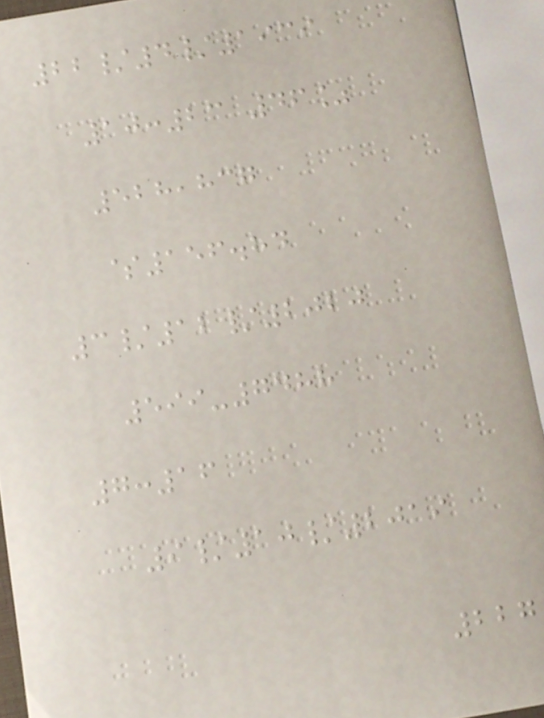22/4/1939
10:23 46%
528,837
$156.84
3/12/2020
599-7488
7:16
9/10/2019
227
